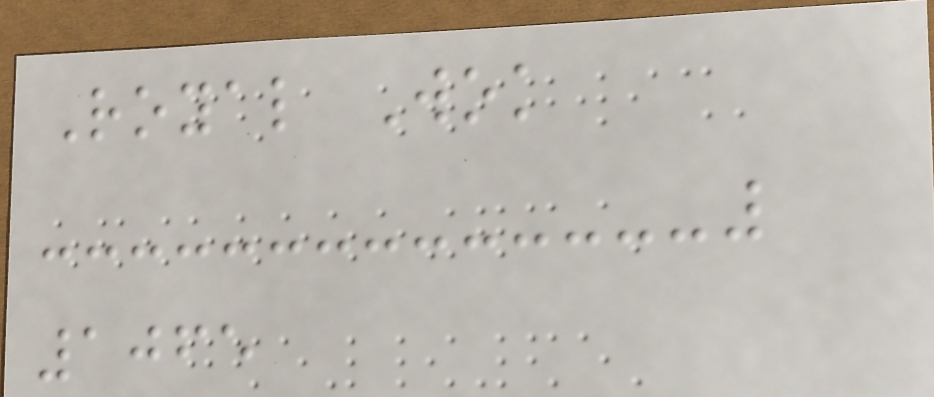Royal Wok
1065
